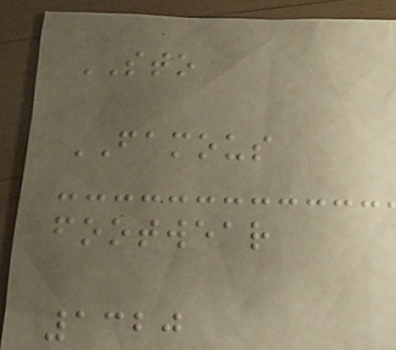STO
FAMOUS
footwear
1320
